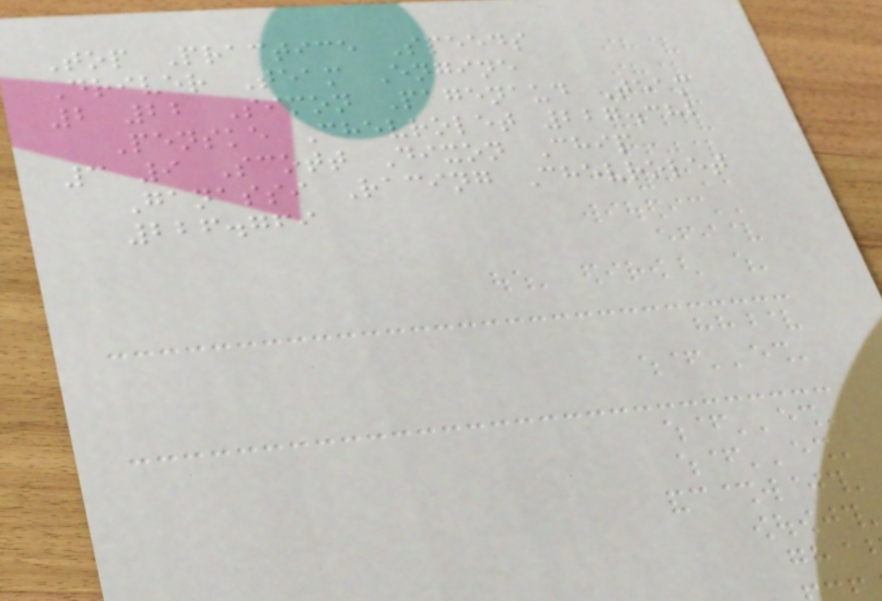Top Practice Speeds
Driver Team Engine
2 22 Simon Pagenaud Team
Penske Chevrolet 227.382
3 9 Scott Dixon Chip
Ganassi Racing Chevrolet
226.769
